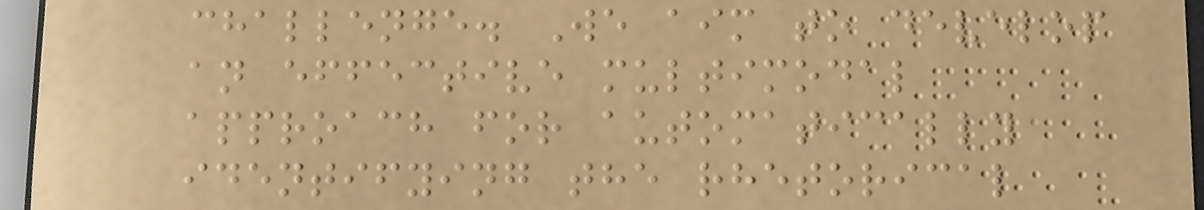challenge. We aim to develop
an effective multimodal
approach for automatically
identifying the rhetorical
